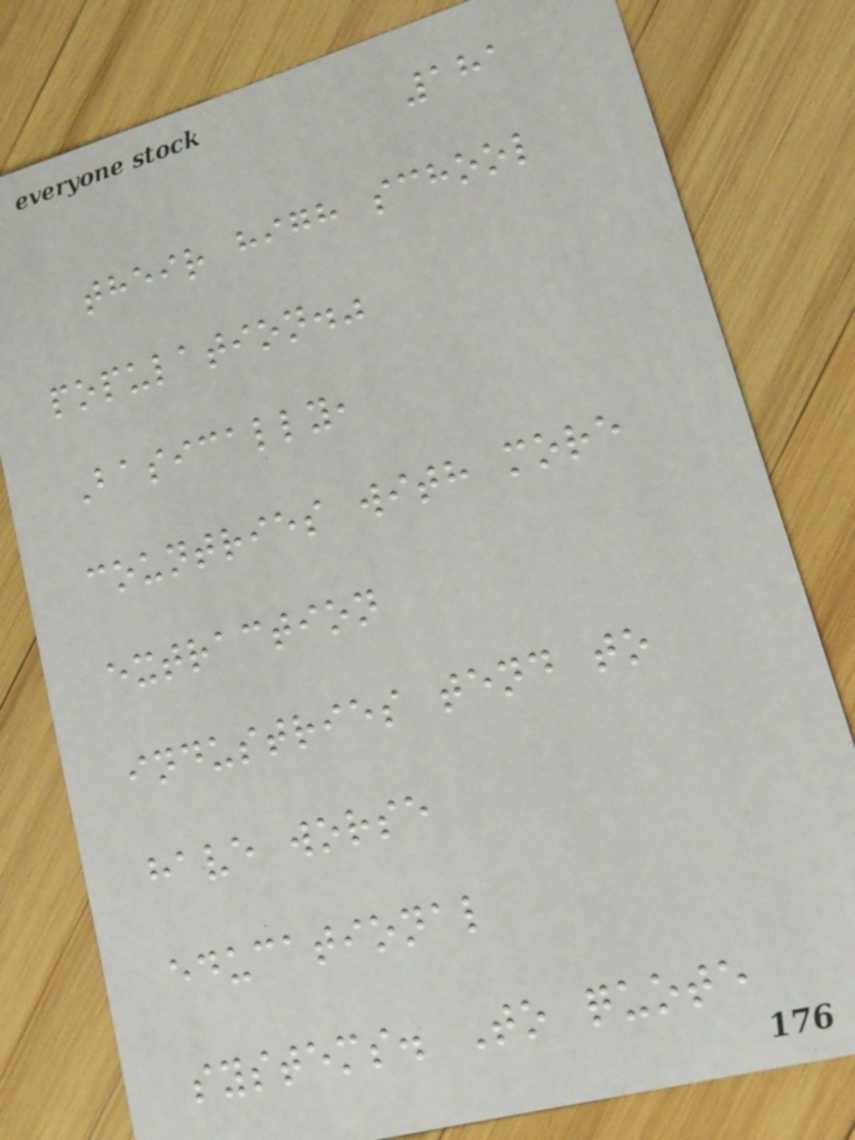181
their high school
population."
Basically,
countries with more
extraction
industries tend to
have worse
educational
systems. To quote
